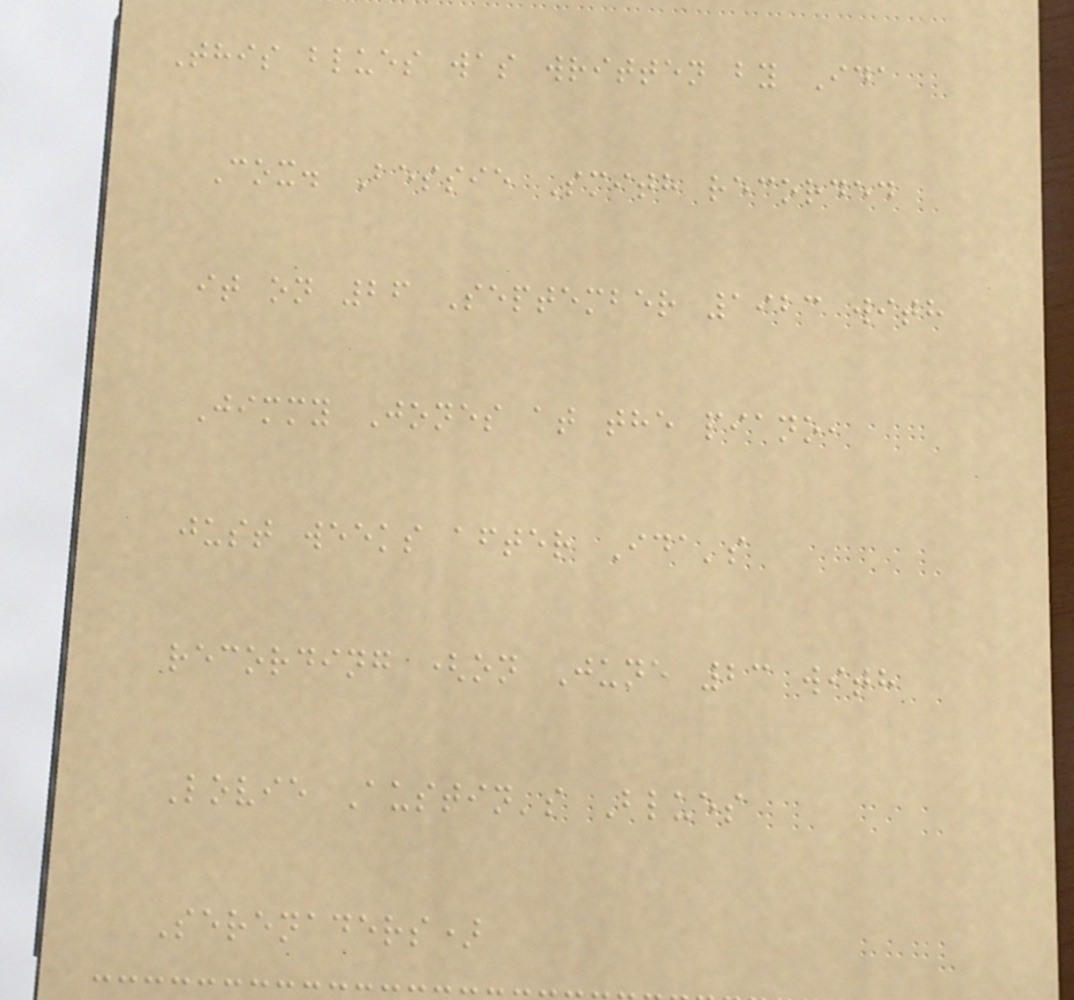This blues was written by Ida
Cox. Bessie Smith recorded
it on 26 September 1923 with
Jimmy Jones at the piano,
just weeks after Ida's
recording (on June 23 with
Lovie Austin's Blues
Serenaders)
